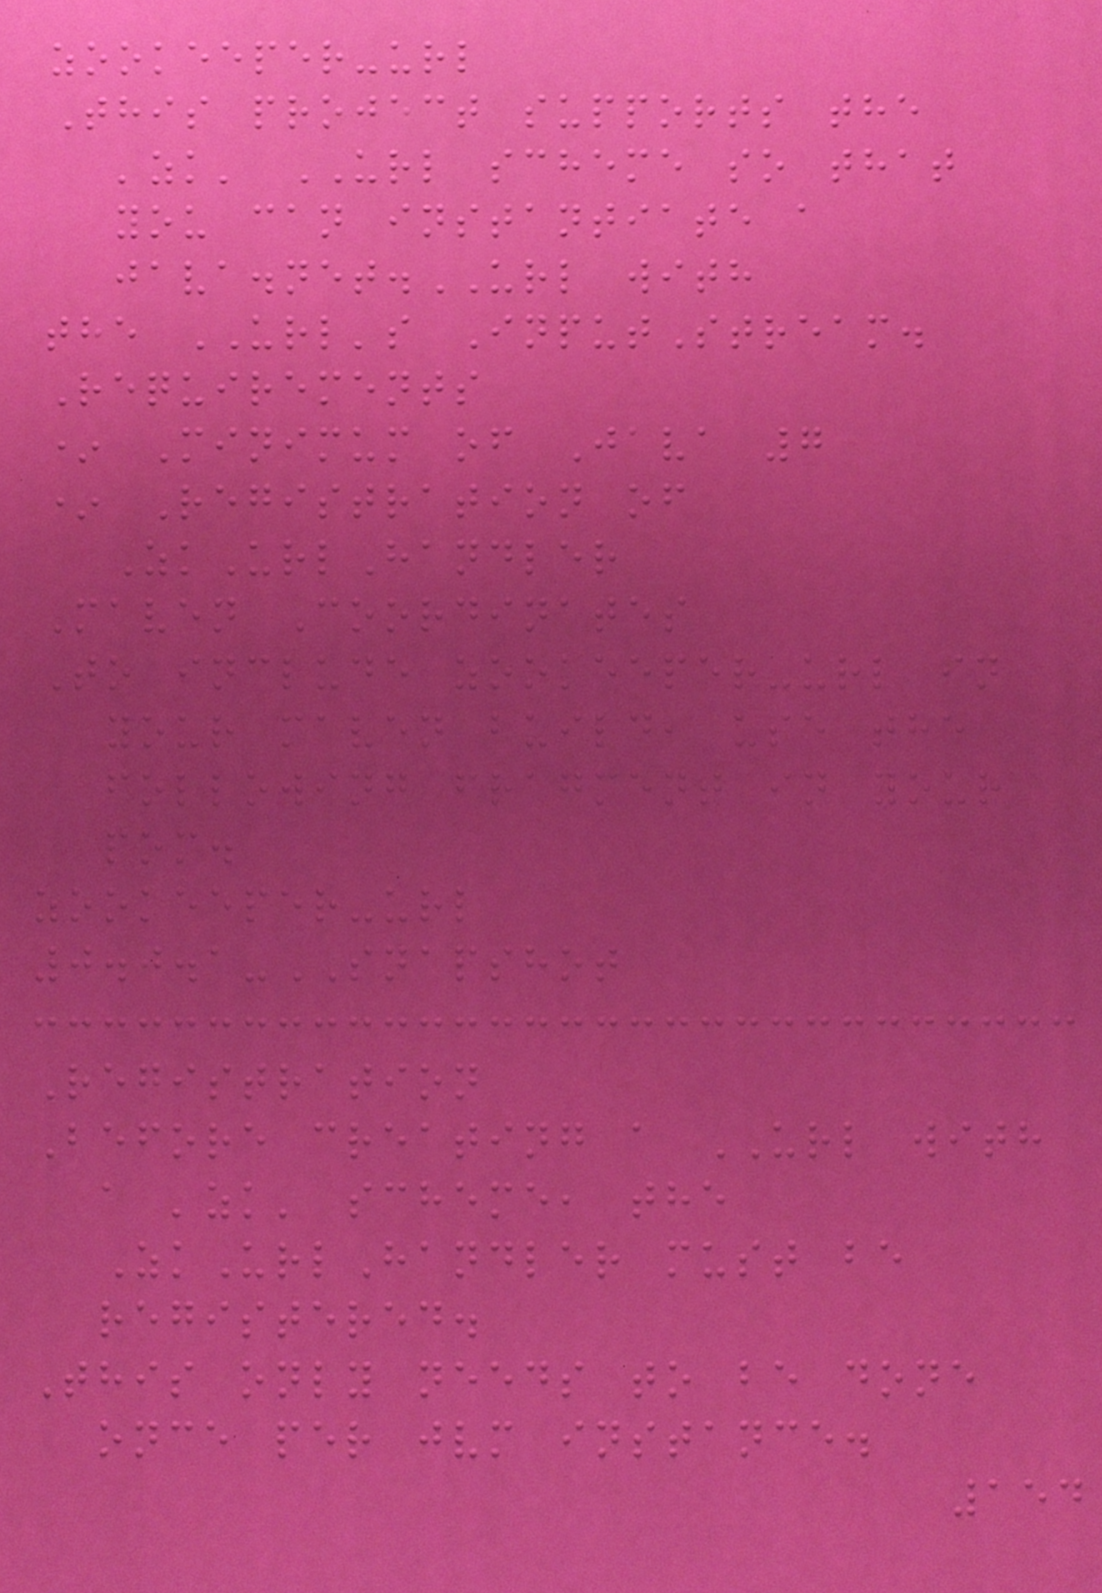zookeeper-url
This project supports the
'zk' URL scheme so that
you can instantiate a
java.net.URL with
the URL's InputStream.
Requirements
* Minimum of Java 7
* Registration of
ZkUrlHandler
Maven Coordinates
To include zookeeper-url in
your maven build, use the
following fragment in your
pom.
zookeeper-url
0.0.1-SNAPSHOT
Registration
Before creating a URL with
a 'zk' scheme, the
ZkUrlHandler must be
registered.
This only needs to be done
once per jvm instance.
154
